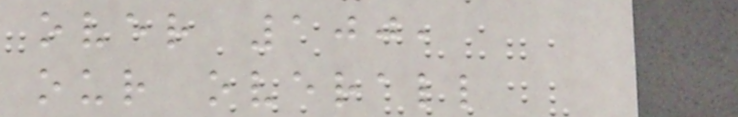over 100,
our overall
